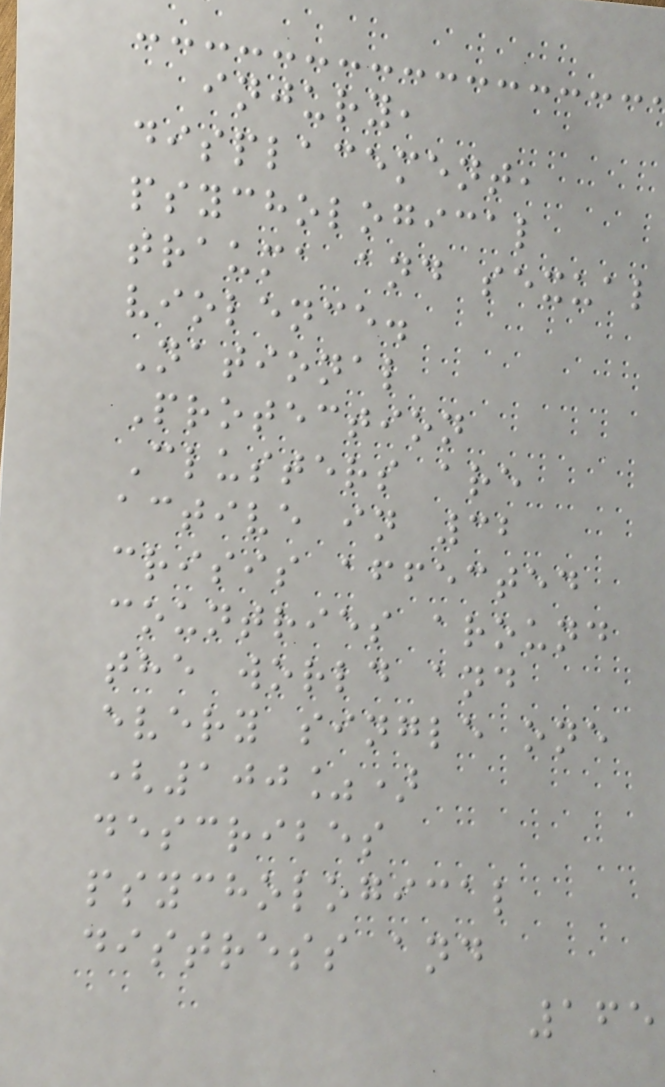injury,
displacement,
psychological
trauma and sexual
violence.
National
Protection
Clusters are
active in 32
crisis affected
countries around
the world and
every single one
(100%)
describes
psychological
distress and
165
